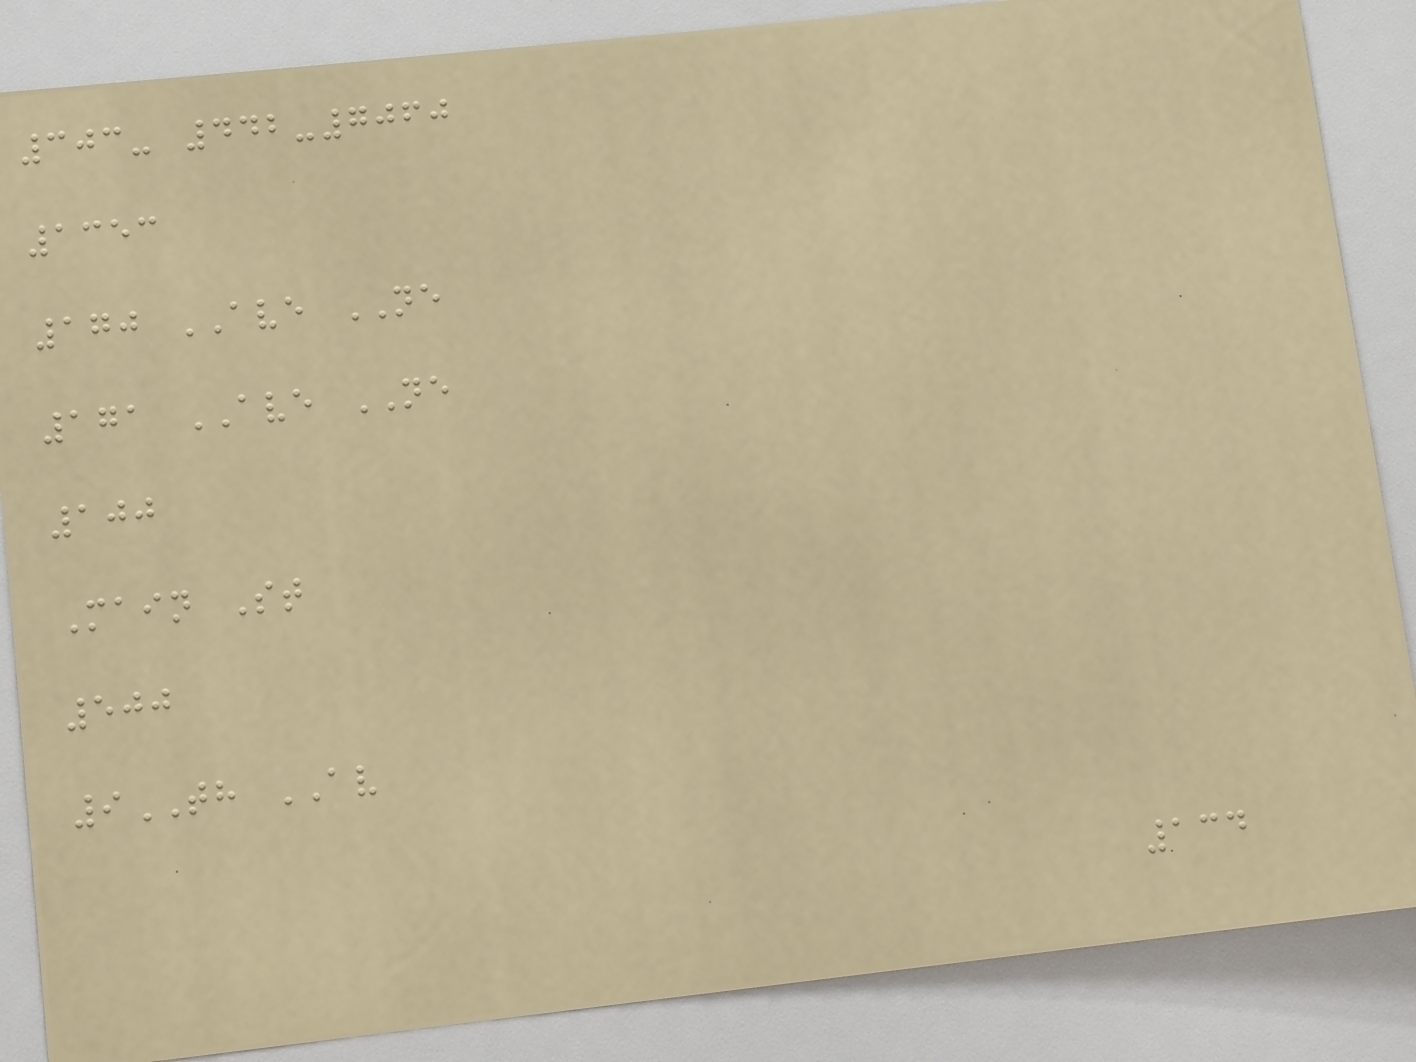303- 442-7060
1353
170 AVE NE
171 AVE NE
100
Main St
500
9TH AV
134
